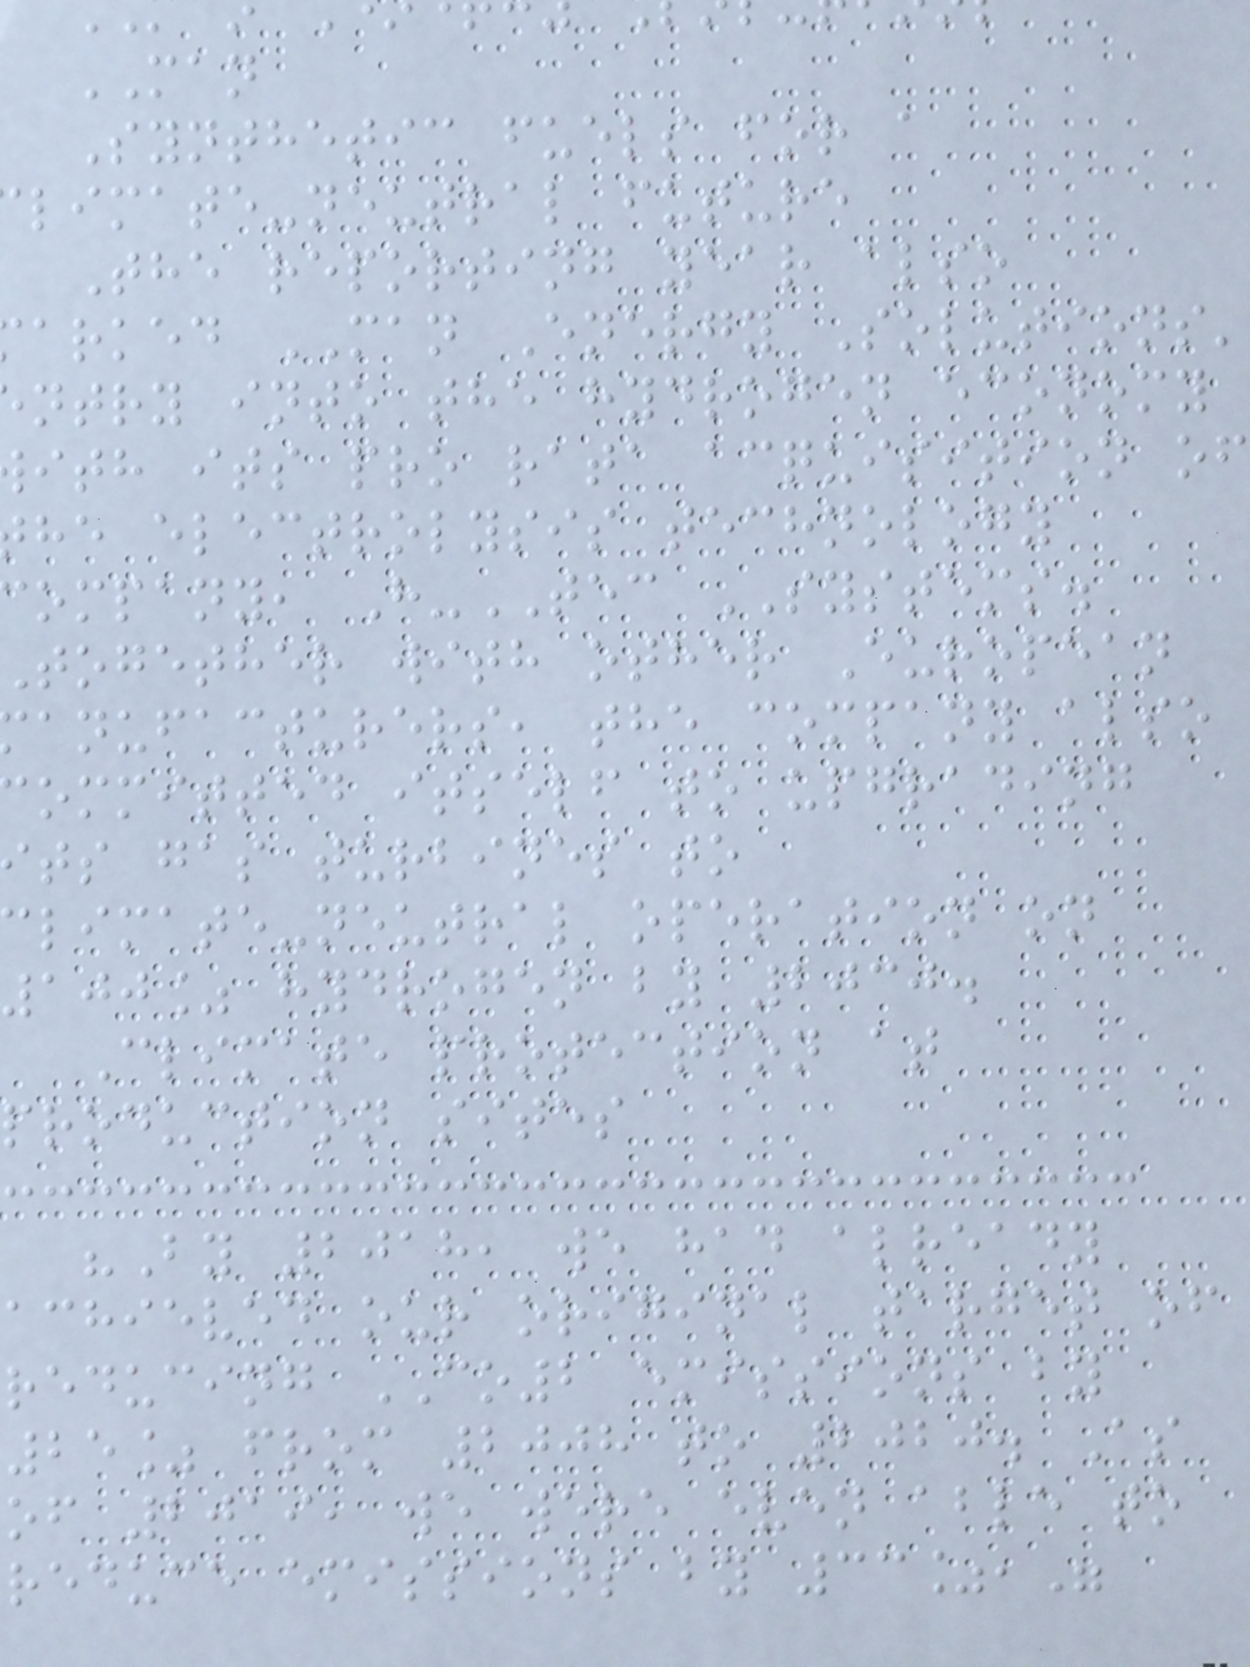MAN
Synthetic fuels for a
limate-neutral future
The reporting year also
arked MAN Energy Solutions'
ntry into the hydrogen economy
ith its pro rata acquisition of
he electrolysis technology
ompany, H-TEC SYSTEMS.
together with other European
anufacturers, the company also
ommitted itself to upgrading
ts gas turbines to
climate-neutral operation on
100% hydrogen by 2030.
Climate protection at
production sites
"By 2018, we had already
achieved our original target of
reducing CO2 emissions by
25% from 2008 to 2020. As
of 2019, we were even able to
reduce emissions by 33%,"
